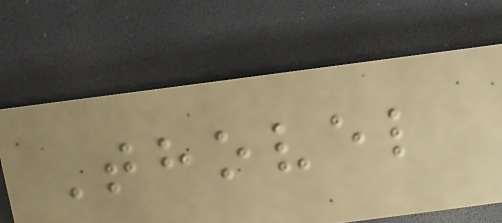Thovel
